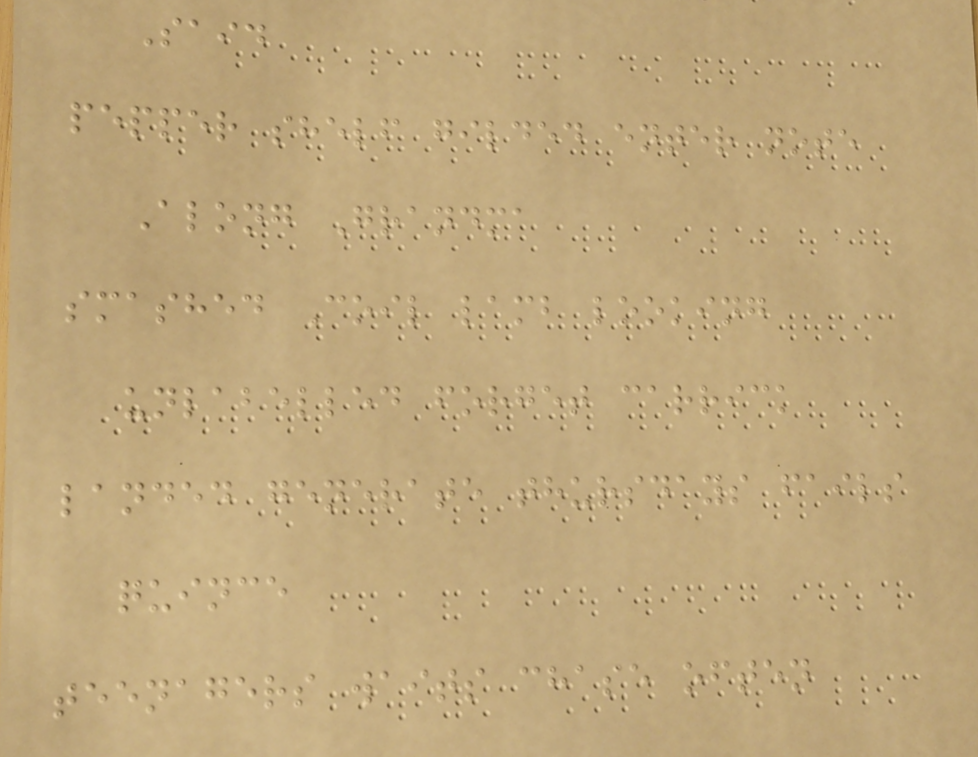Said
pepper shelf gilded enter note
Along Grandma
smashed Coil lamb looking
unlabelled forget carrick
landed generate thursdays fails
quince
teenagers waits chase often
